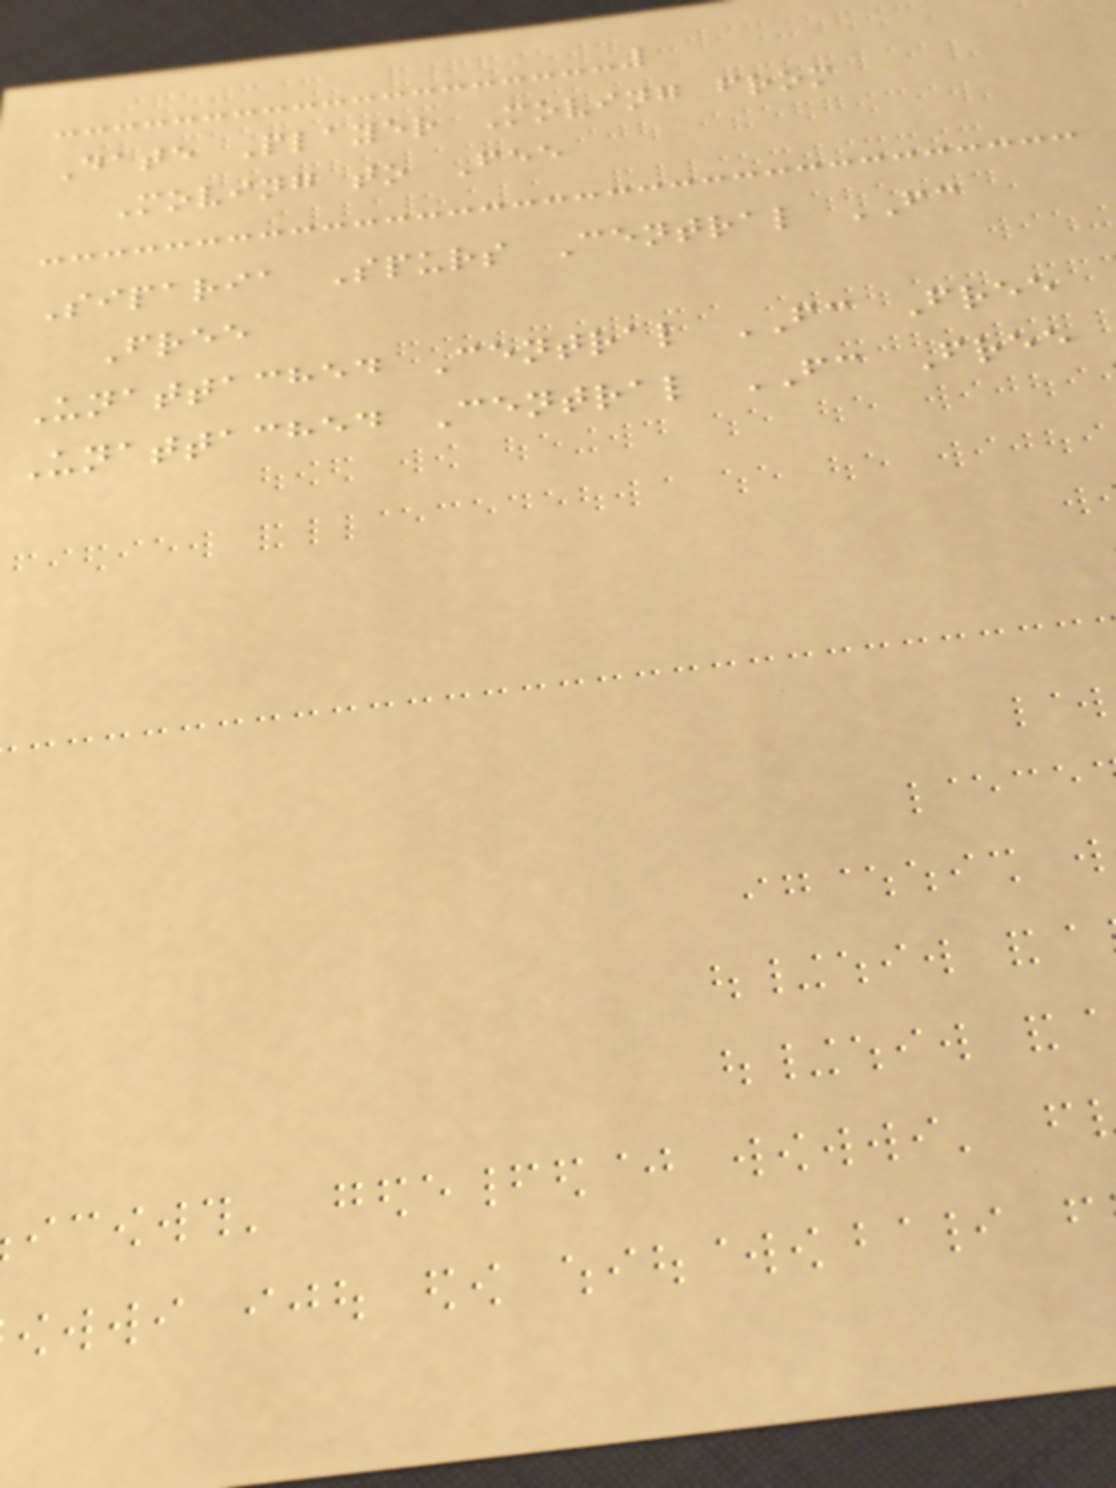Date Player Moving from
Moving to Fee
Siparia Spurs Central FC
Free
Unattached Central FC Free
Unattached Central FC Free
